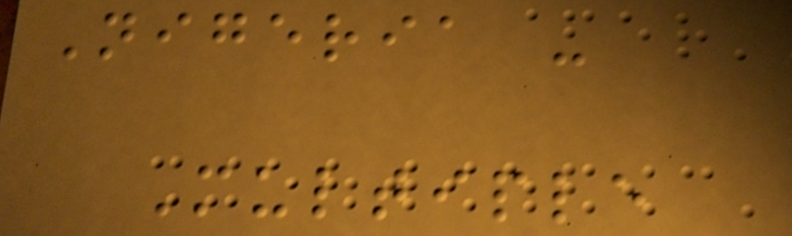Nigeria -
Multiple
